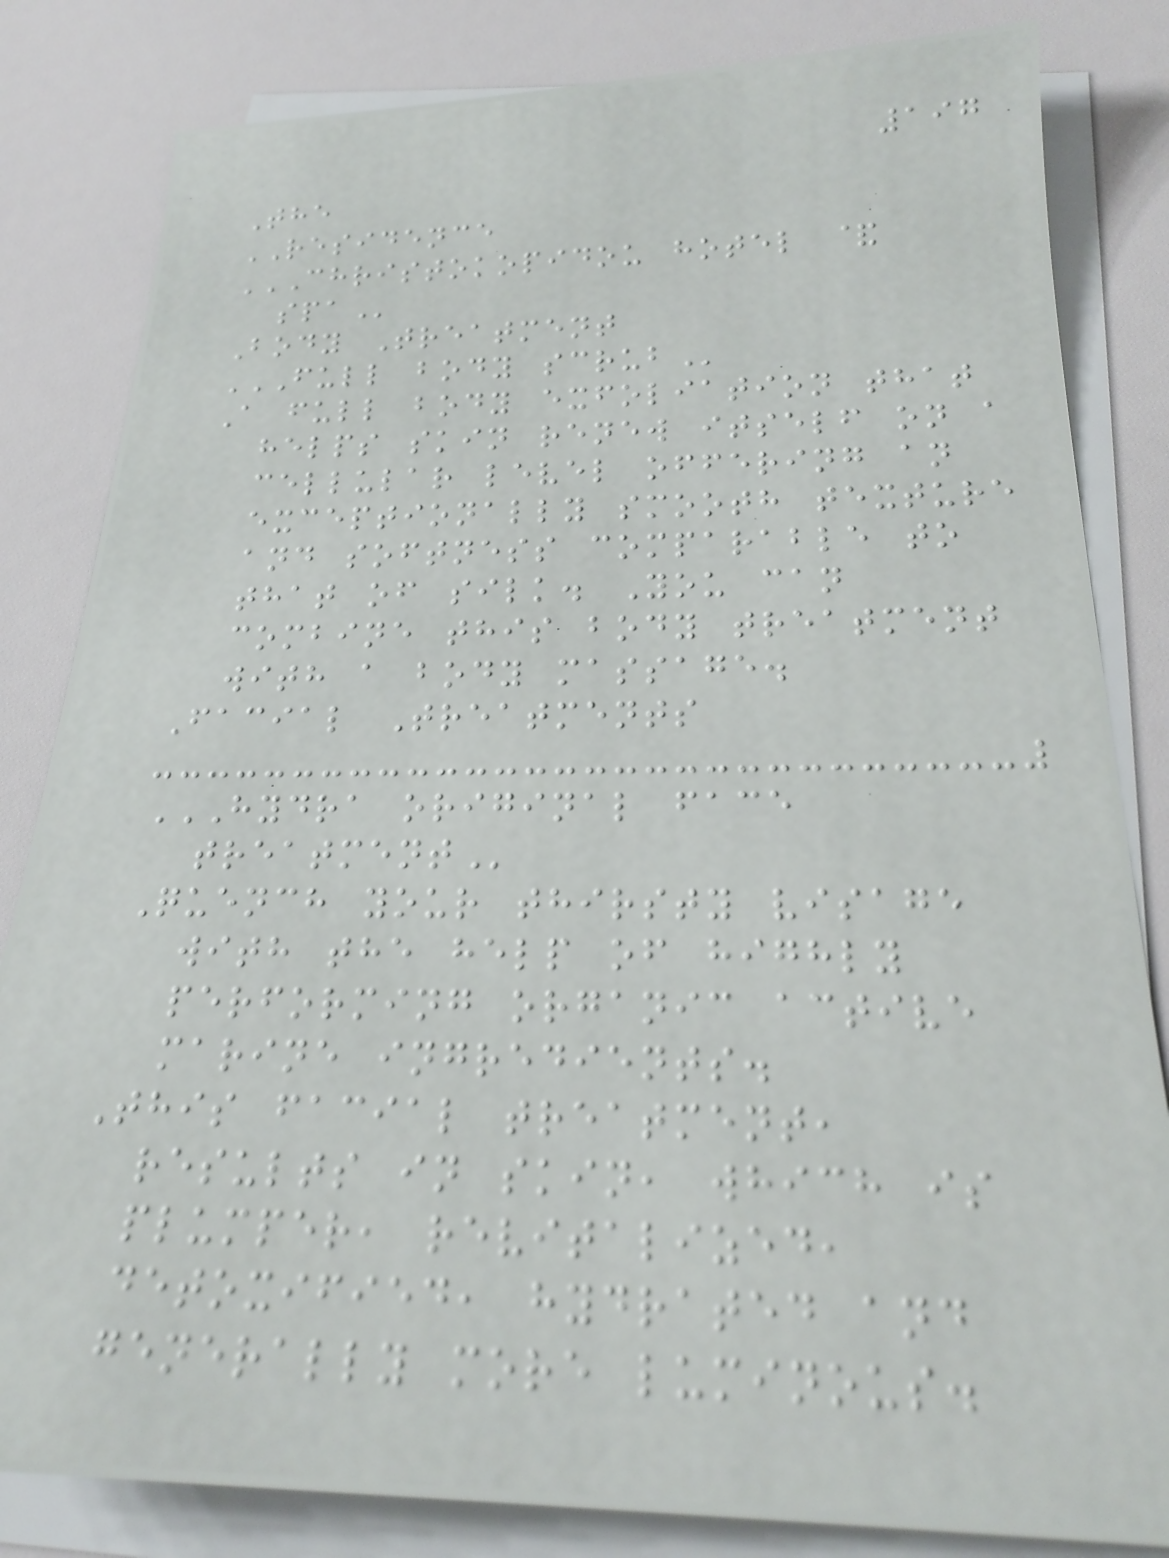197
The
RESIDENCE
CHRISTOKOPIDOU HOTEL &
SPA
Body Treatment
FULL BODY SCRUB
A full body exfoliation that
helps skin renew itself on a
cellular level offering an
exceptionally smooth texture
and softness comparable to
that of silk. You can
combine this body treatment
with a body massage.
Facial Treatments
HYDRA ORIGINAL FACE
TREATMENT
Quench your thirsty visage
with the help of highly
performing organic active
marine ingredients.
This facial treatment,
results in skin, which is
plumper, revitalized,
detoxified, hydrated and
generally more luminous.
